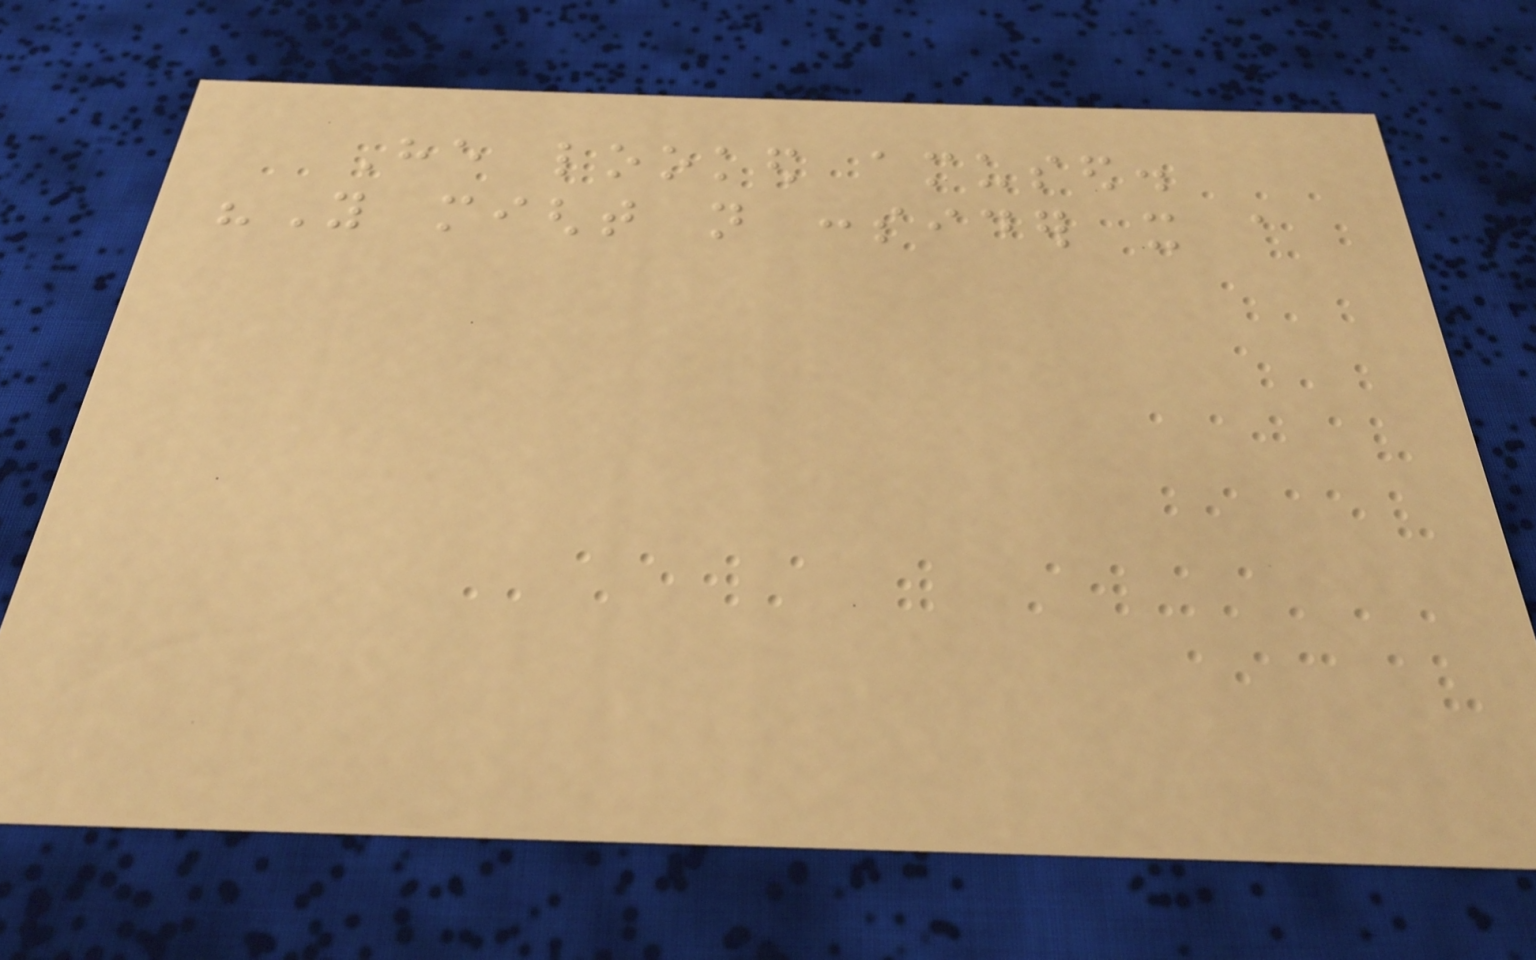He looked amused.
"You might not consider it a
